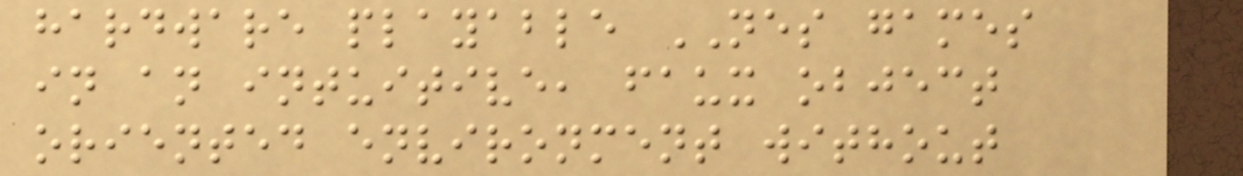hardware playable NES games
in an intuitive, faux object
oriented environment without
